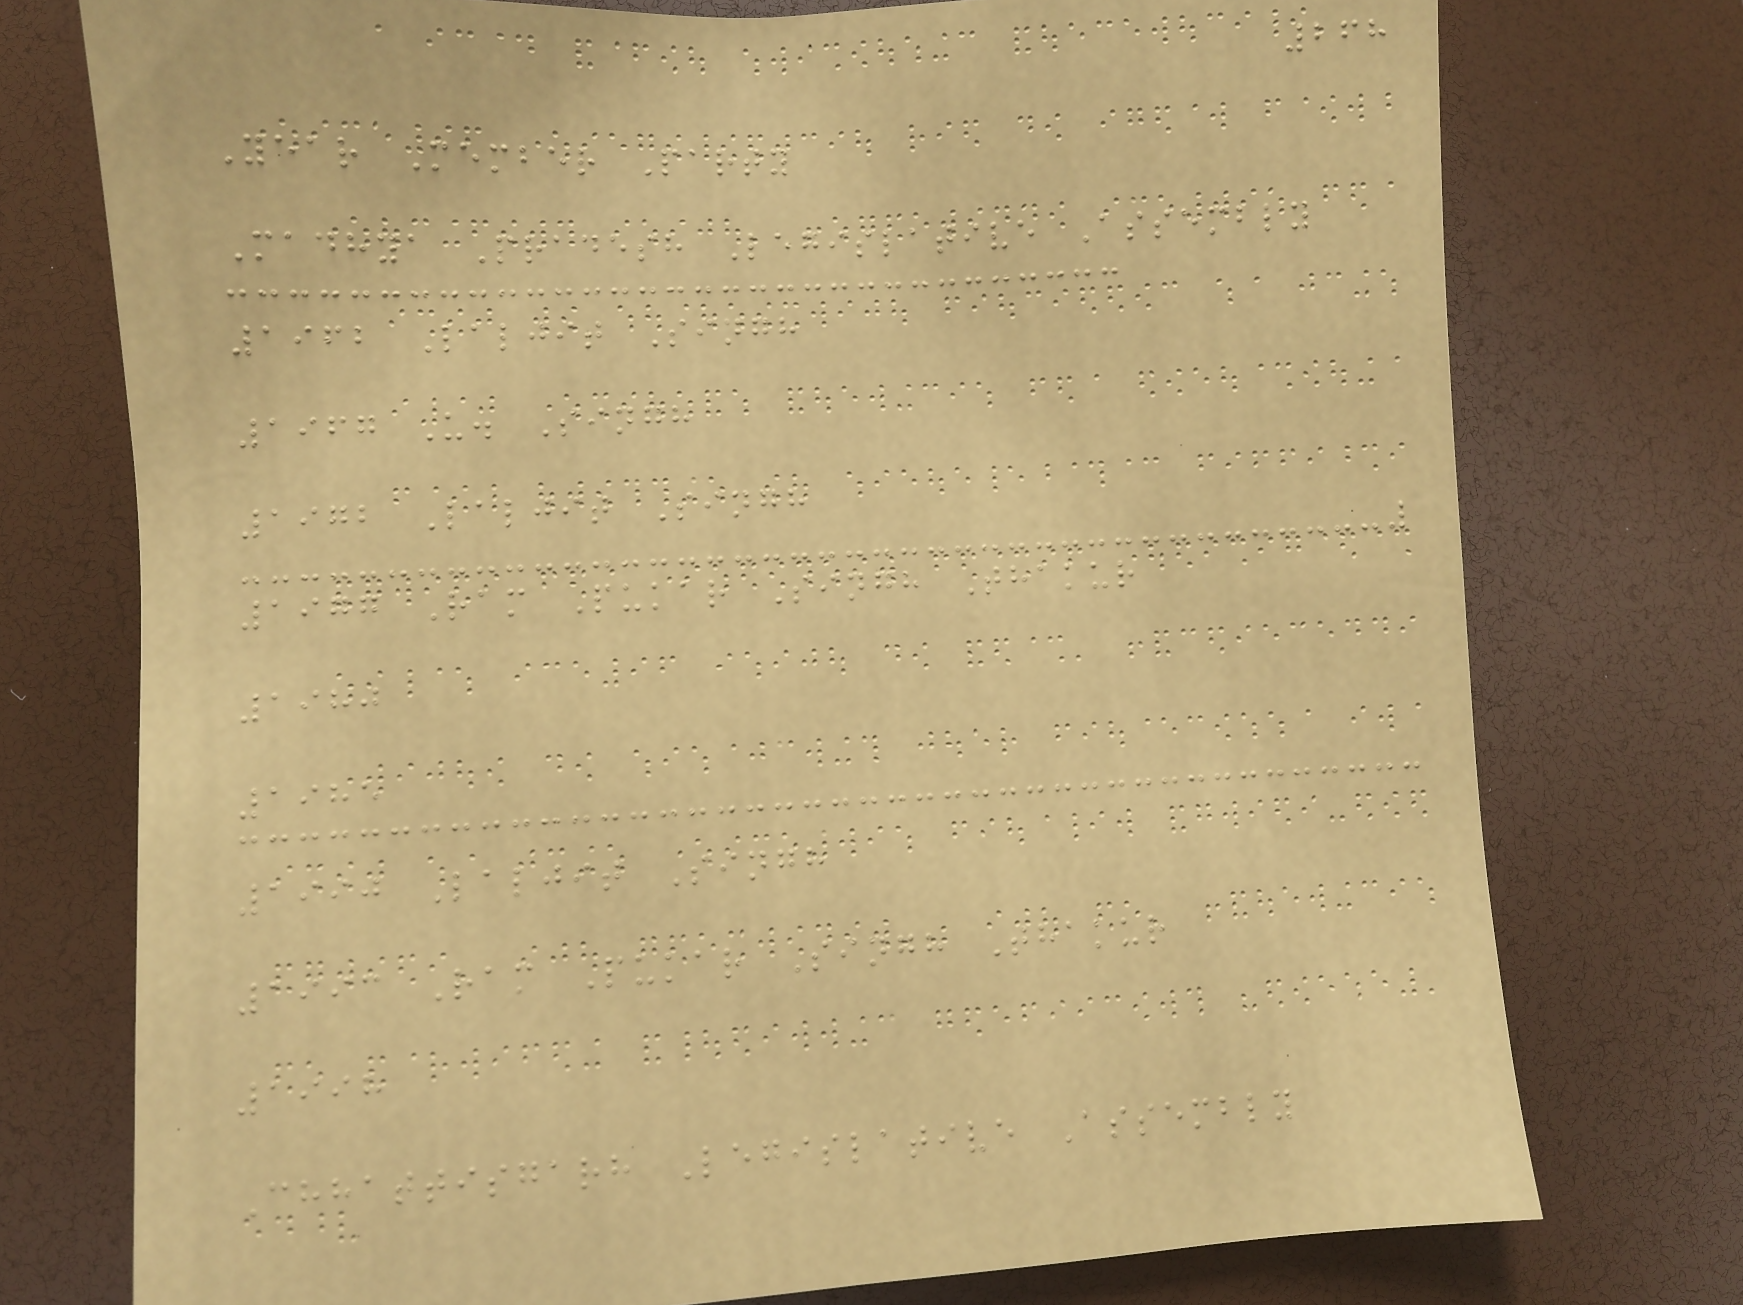268
Year Member Party
Madhya Pradesh Legislative Assembly
1962 Laljit Singh
1967 U. Singh
1972 Laljit Singh
1977 Ram Pukar Singh Thakur
1980
1985
1990 Laljit Singh
1993 Ram Pukar Singh Thakur
1998
Chhattisgarh Legislative Assembly
